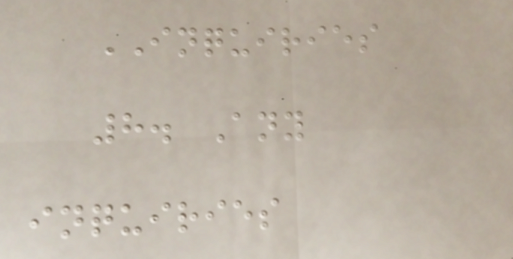INQUIRIES
8. Any
inquiries
